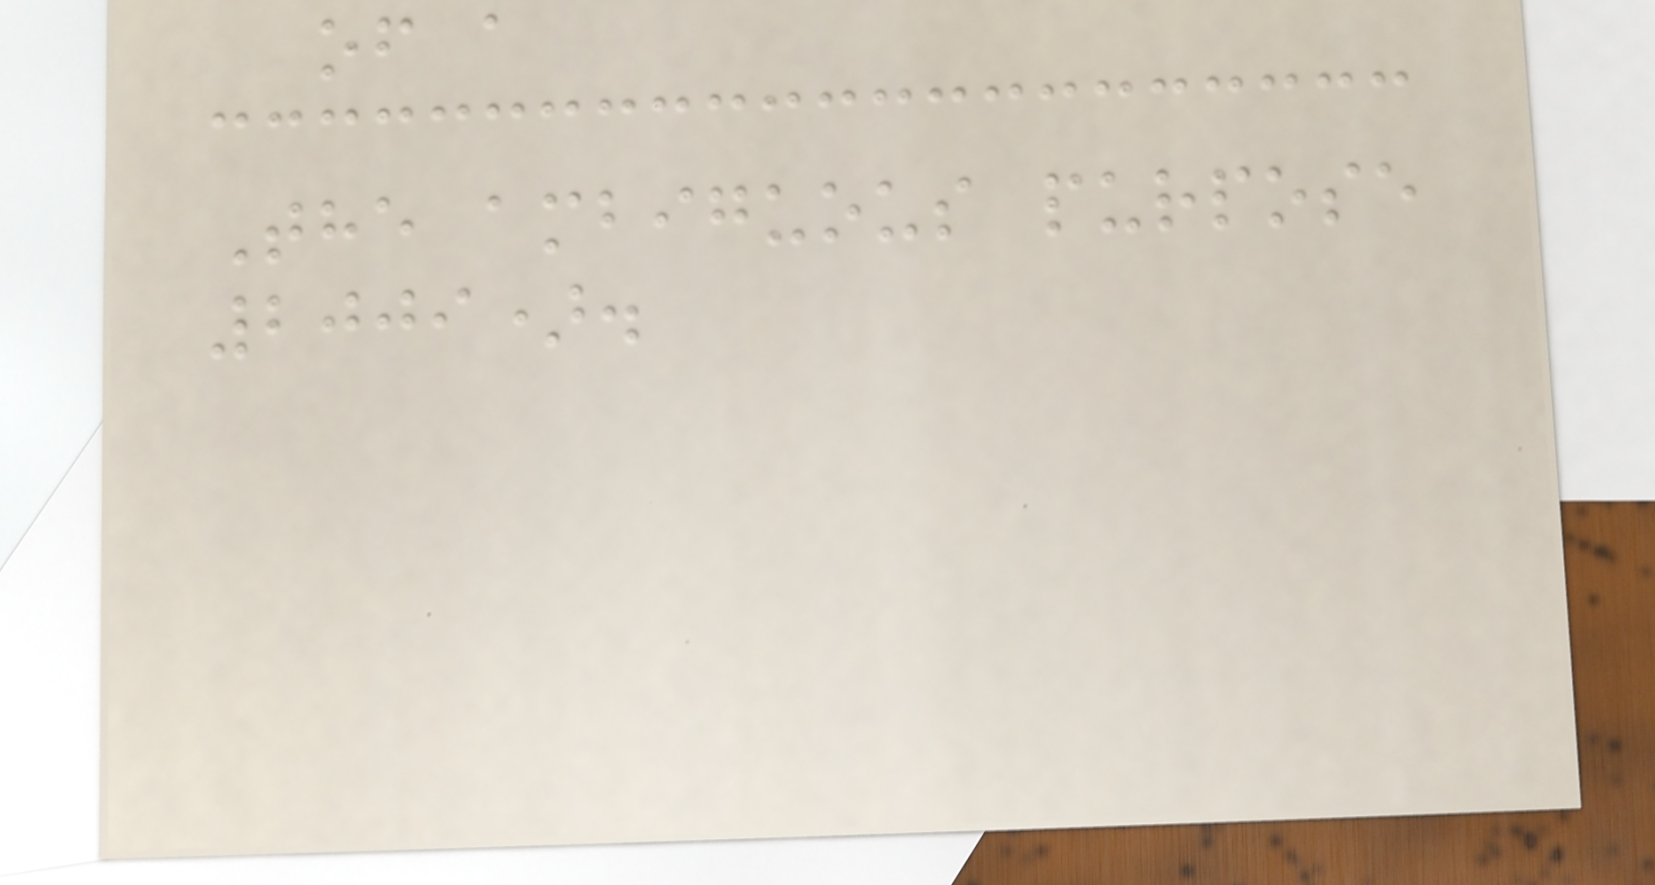of a
The ambiguous purpose
2009).
